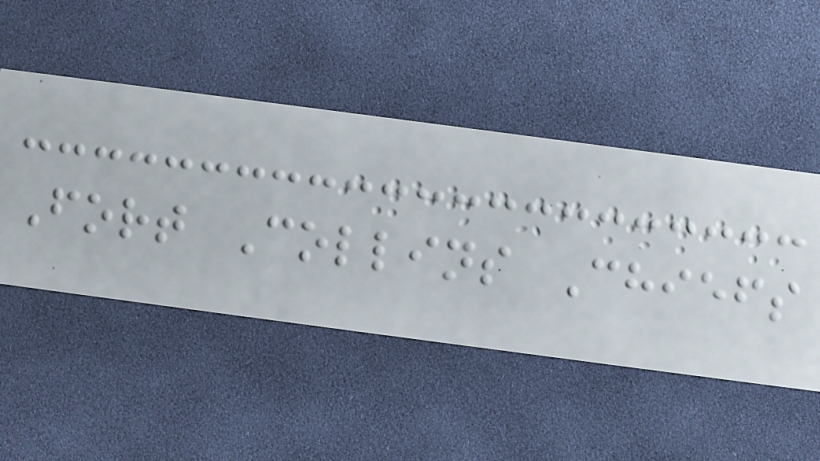Fort Collins Chiefs
